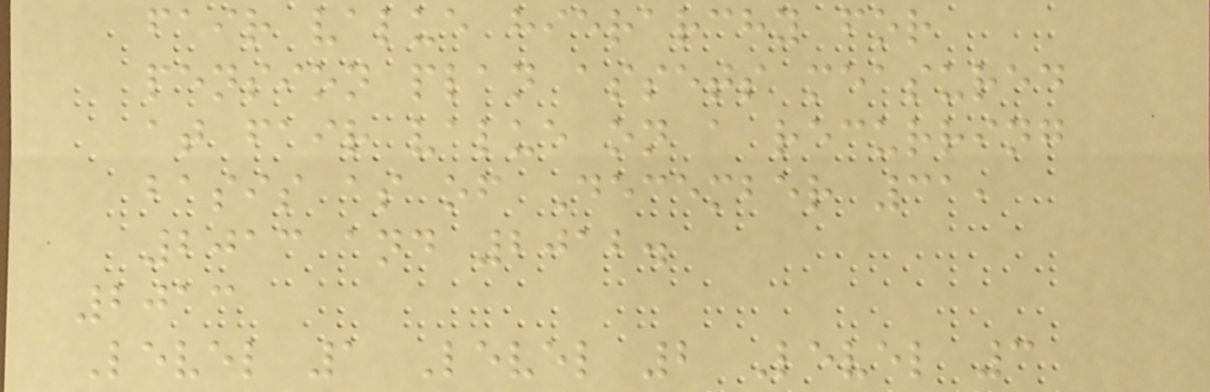fair value hierarchy for
pension plan assets measured
at fair value on a recurring
basis as of December 31,
2013 and 2012.
2013
Level 1 Level 2 Level 3
